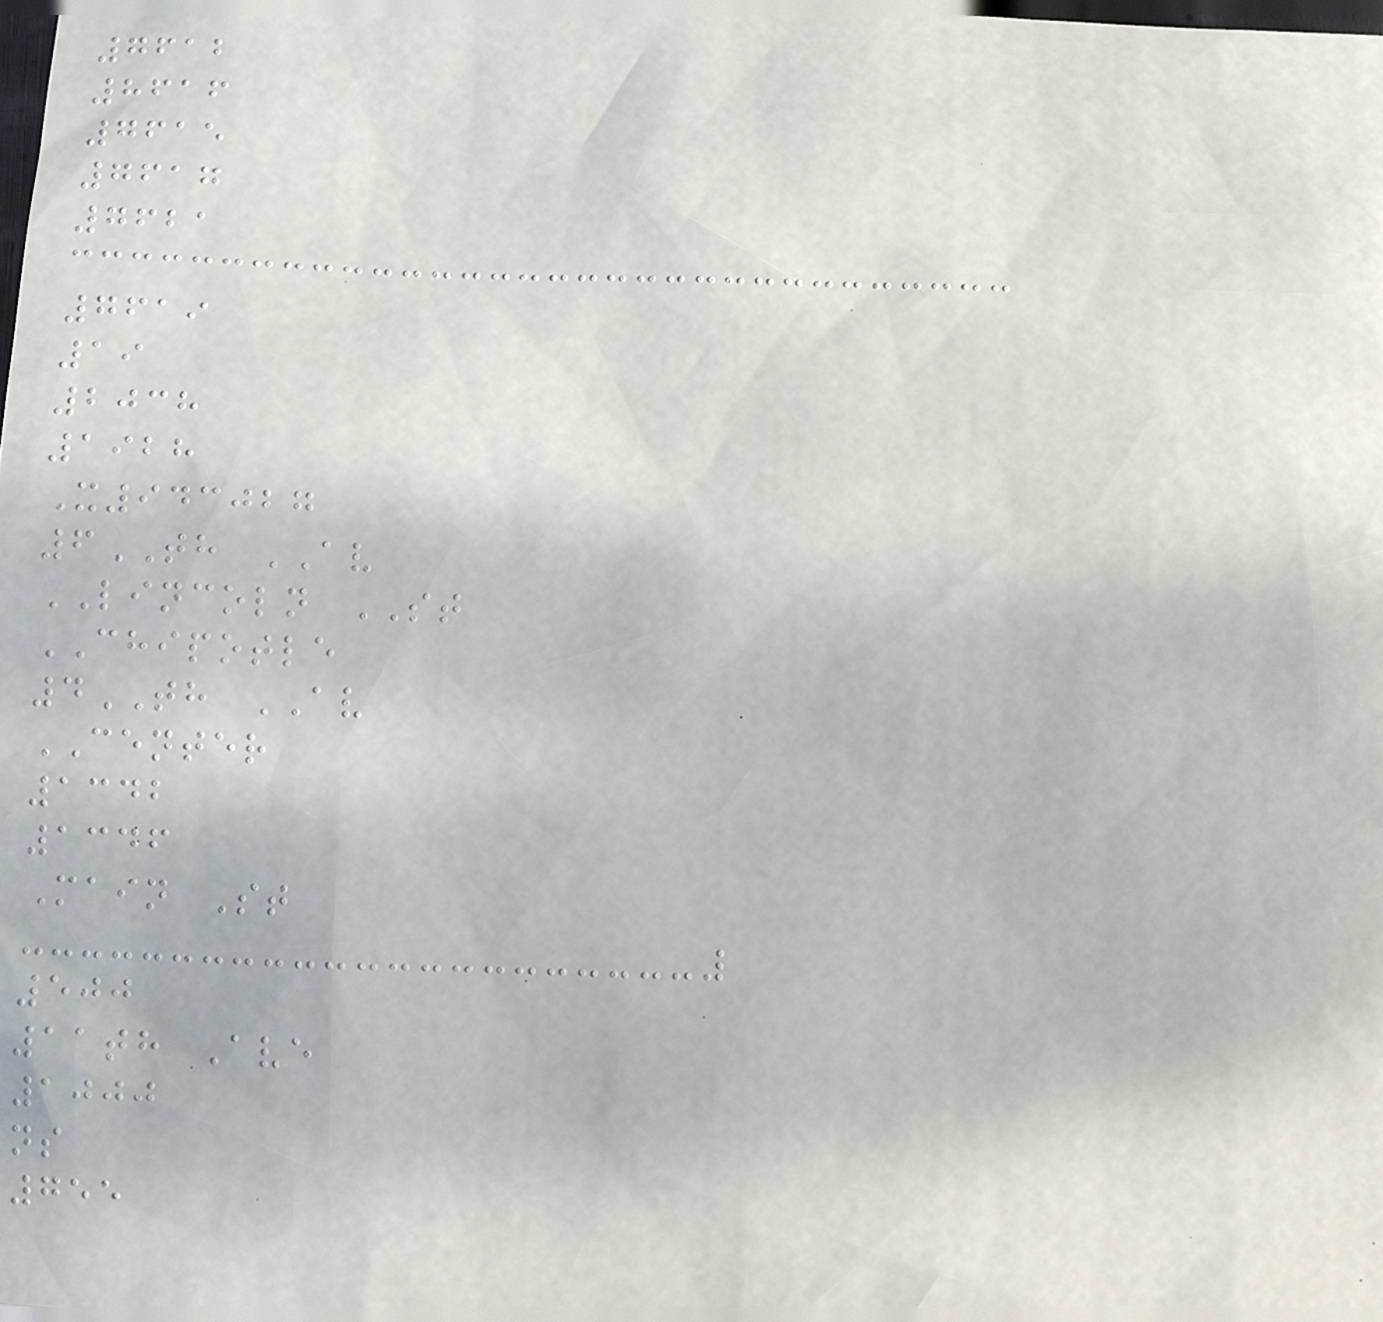7612
8616
7615
7617
7621
7619
19
2038
1928
X943027
6TH AV
LINCOLN ST
CHIPOTLE
4TH AV
CENTER
1342
1346
Main St
500
11th Ave
1000
ns
755
